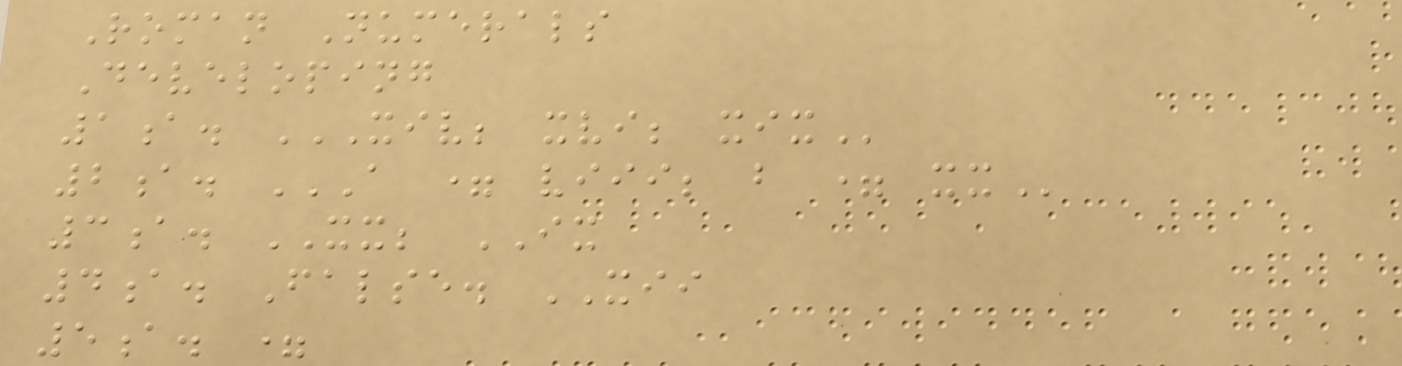Roman Numerals
Developing
1a. XIV; XVI; XIX
2a. A = VIII; B = XX
3a. XX; IX
4a. False. XII
5a. =
